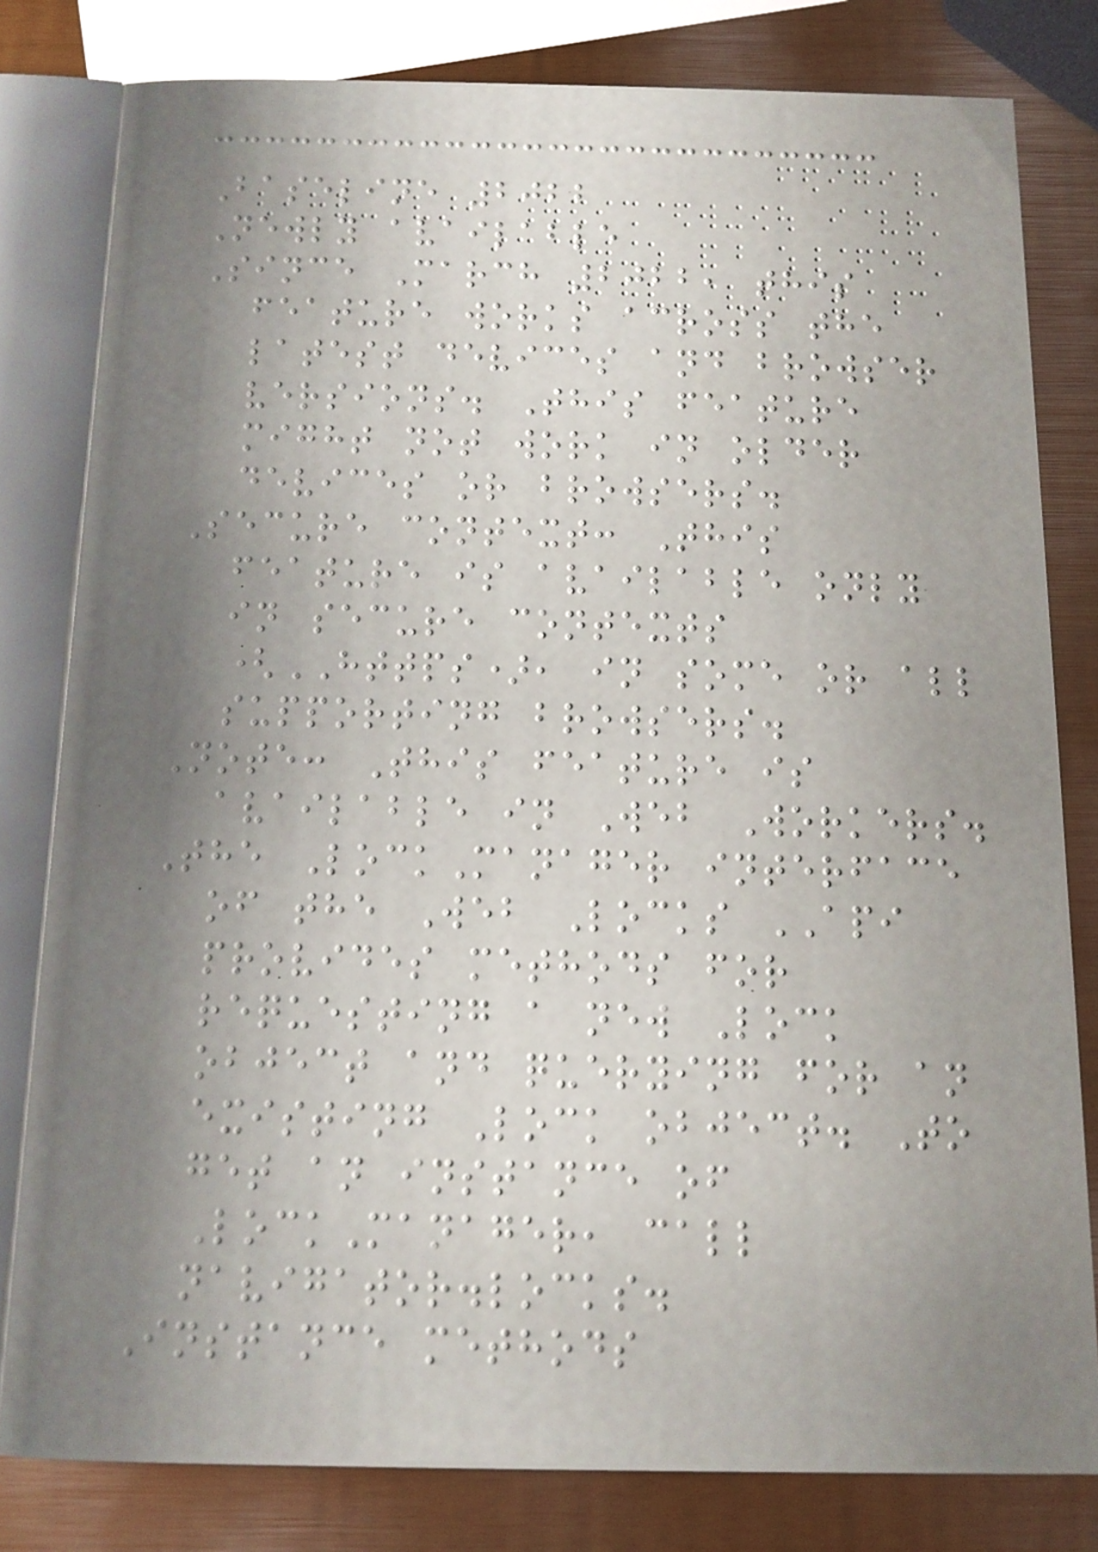Baseline 2022
Newly available
Since March 2022, this
feature works across the
latest devices and browser
versions. This feature
might not work in older
devices or browsers.
Secure context: This
feature is available only
in secure contexts
(HTTPS), in some or all
supporting browsers.
Note: This feature is
available in Web Workers.
The LockManager interface
of the Web Locks API
provides methods for
requesting a new Lock
object and querying for an
existing Lock object. To
get an instance of
LockManager, call
navigator.locks.
Instance methods
